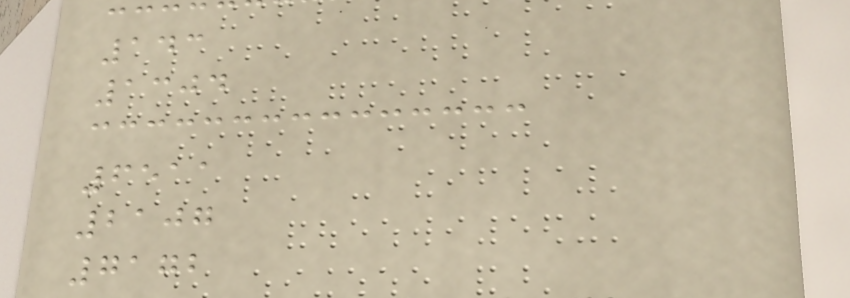143
1304
6511
2107
7172
